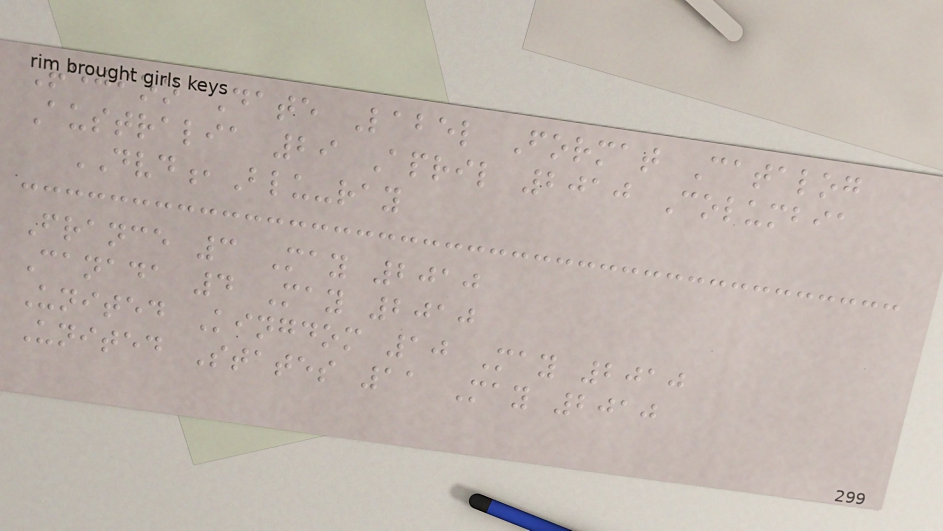Region Date Label Format Catalog
Australia 29 April 2010 Columbia
DVD,Blu-ray
France 3 May 2010
Canada 4 May 2010
United Kingdom 10 May 2010
United States 11 May 2010
